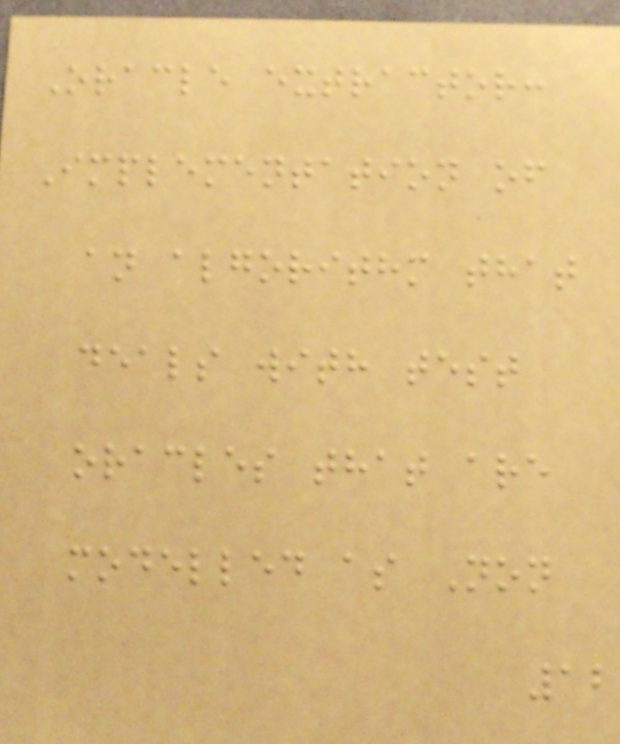Oracle extractor:
Implementation of
an algorithm that
deals with test
oracles that are
modelled as Non
12
